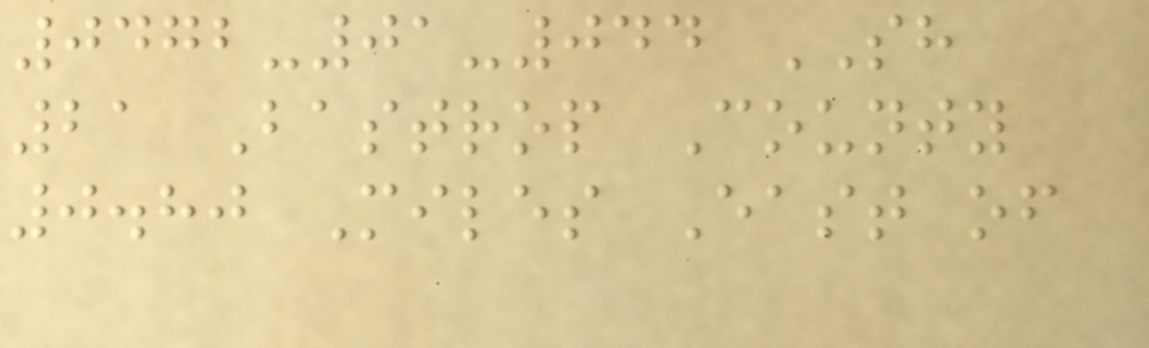0472-01-044 SH
21 Bastrop County
0.80 Miles East of
